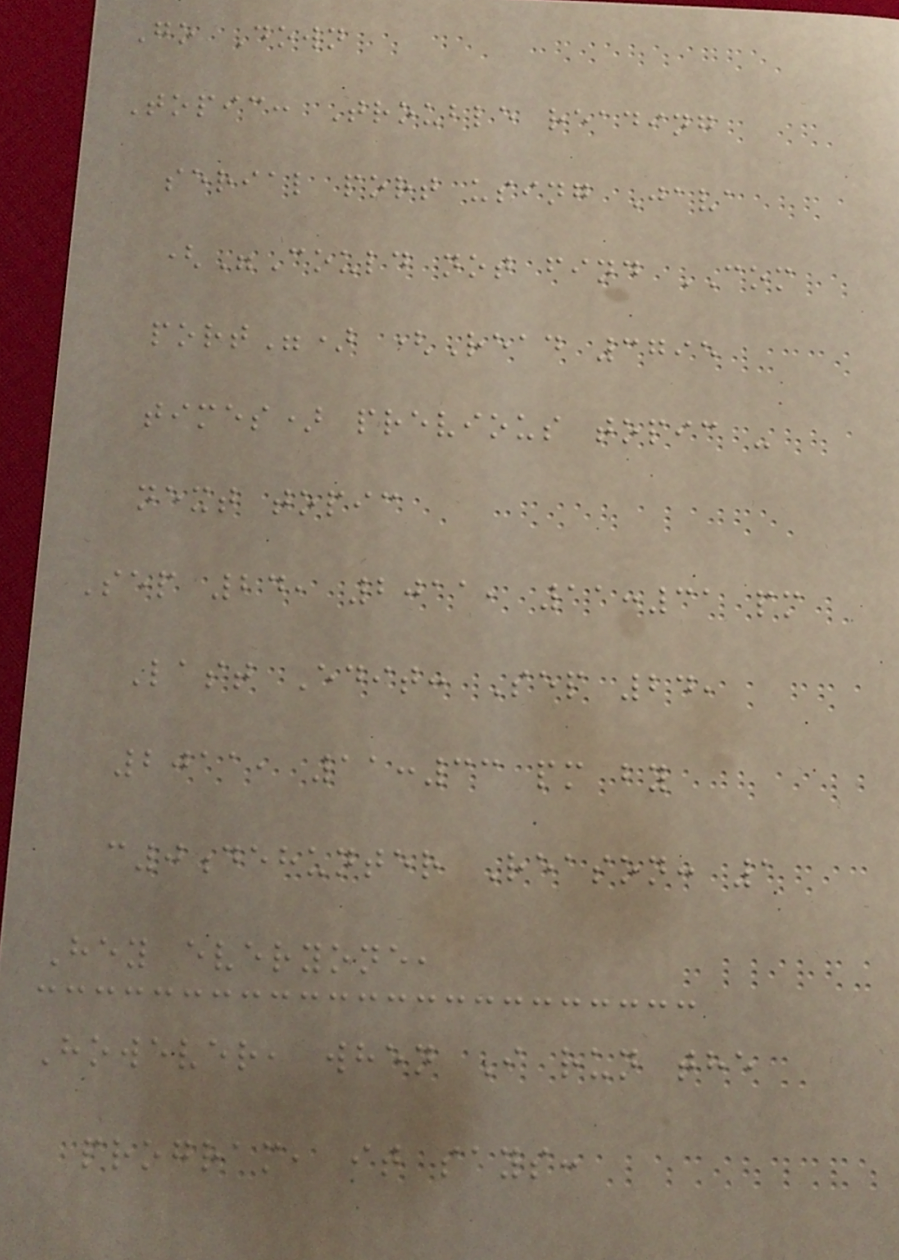Go Down
Topic: Trouble reading
serial port using Java
("Could not find COM
port") (Read 3795
times) previous topic -
next topic
Sep 24, 2011, 11:31 pm
Last Edit: Sep 24,
2011, 11:33 pm by
c0dehunter Reason: 1
Hey everyone,
However, when I run the
program, it says:
